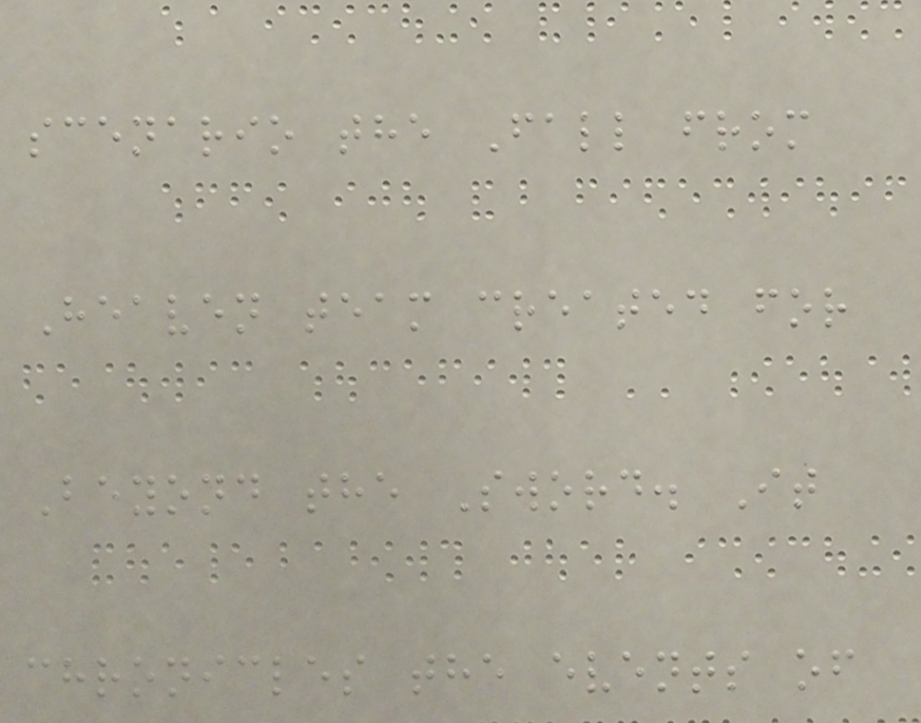scenario the Fall from
Heaven team created for
Beyond the Sword. It
chronicles the events of
